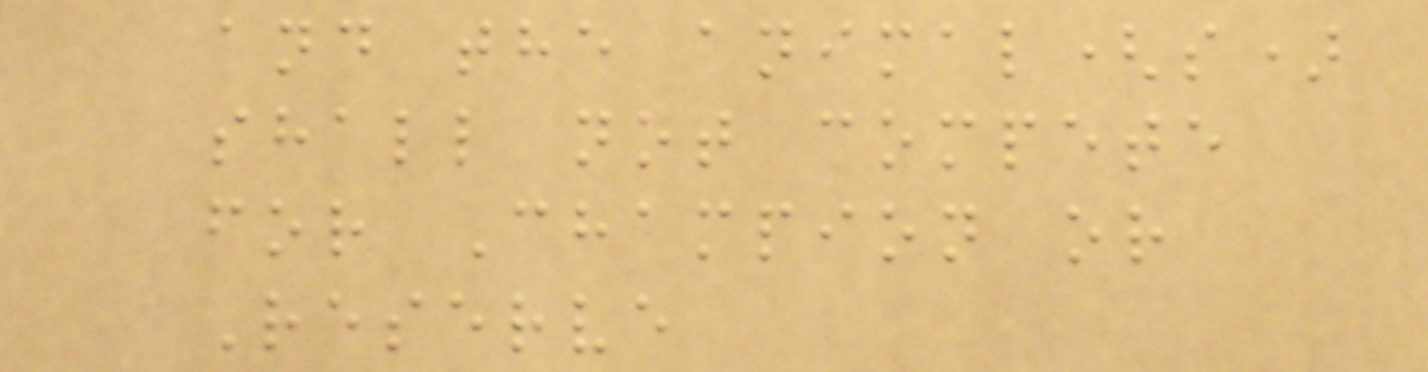and the animal(s)
shall not compete
for Champion or
Reserve
